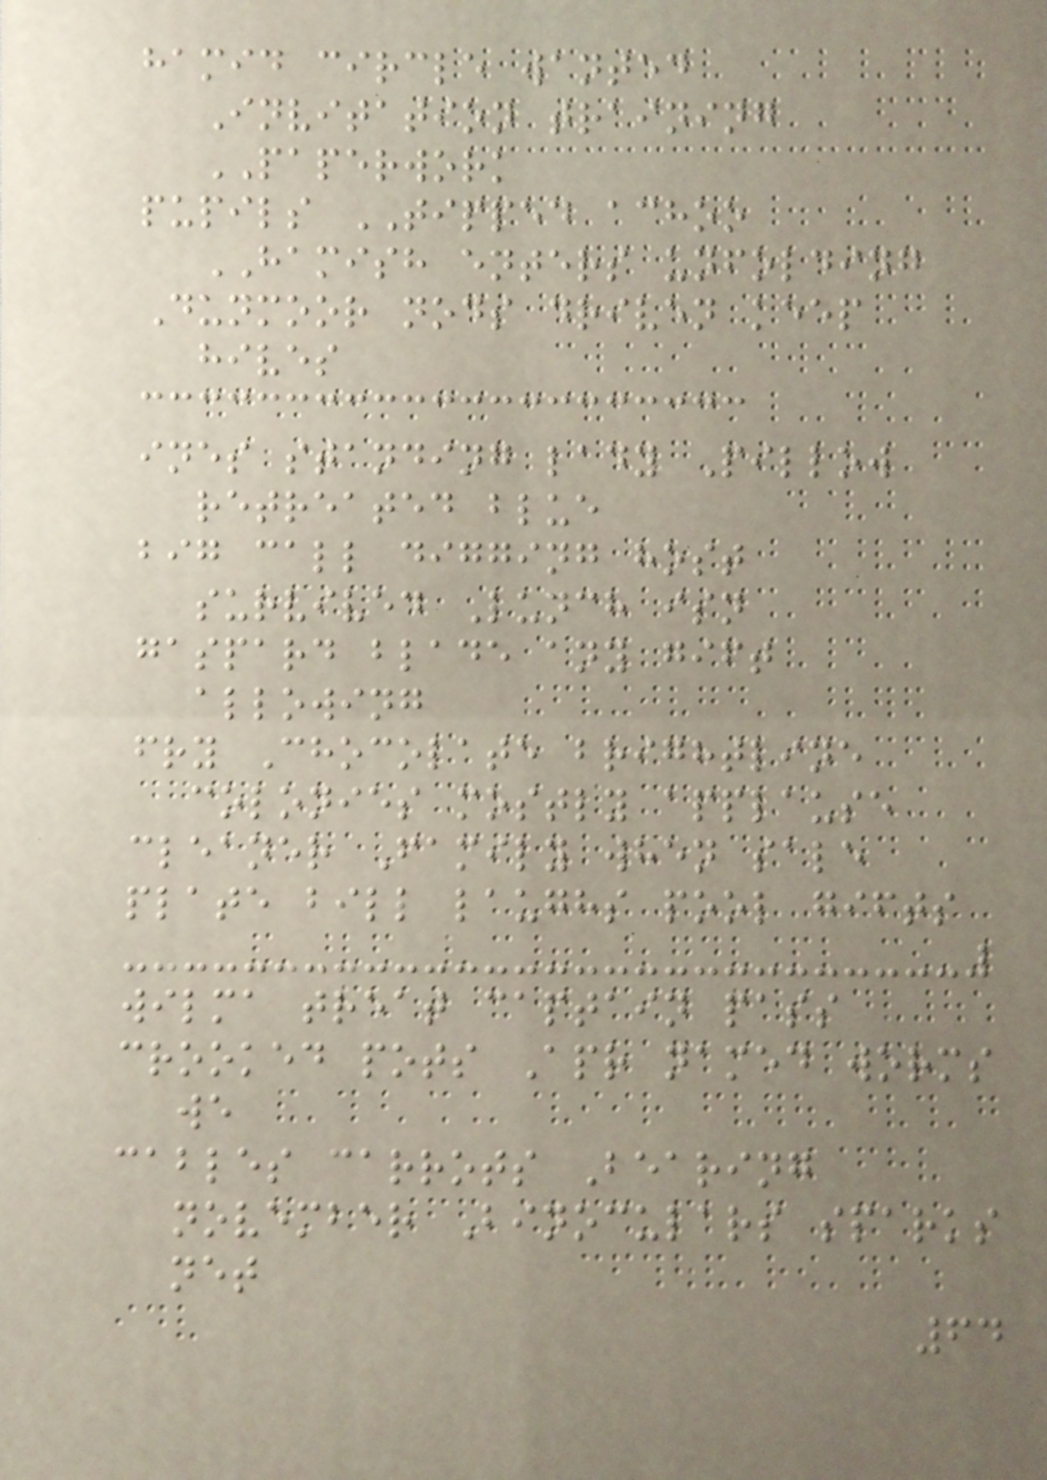hamid circle wanted
Invitation training
PAPERWORK
pupils TIPPED achoo
HAMISH enters unfolding
Dunmoor nods driven keep
hives
ines standing lady Pillow
retreated blue
big call digging host
survived Lunch isn
gaspard blade any gift
allowing
fry Chocolate brightline
colonies mostly applause
cleaner Family when sale
plate bill laughs pool gifts
wilma treat captain pass
crooked pots Apr named worms
we
cables carrots Bearing
november Binoculars sparks
net
64
